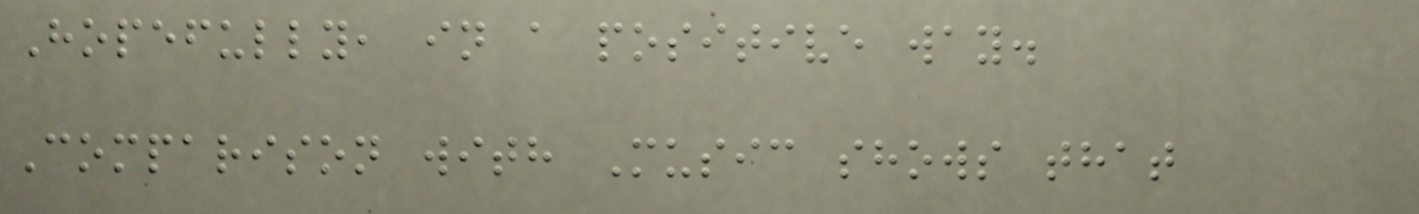Hopefully, in a positive way.
Comparison with Music shows that
